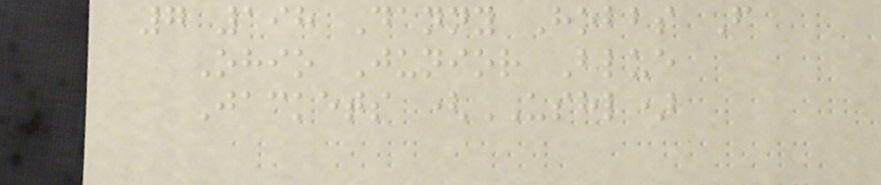7 198 Danny Hobbs F
Ohio Junior Blue
Jackets (USHL)
